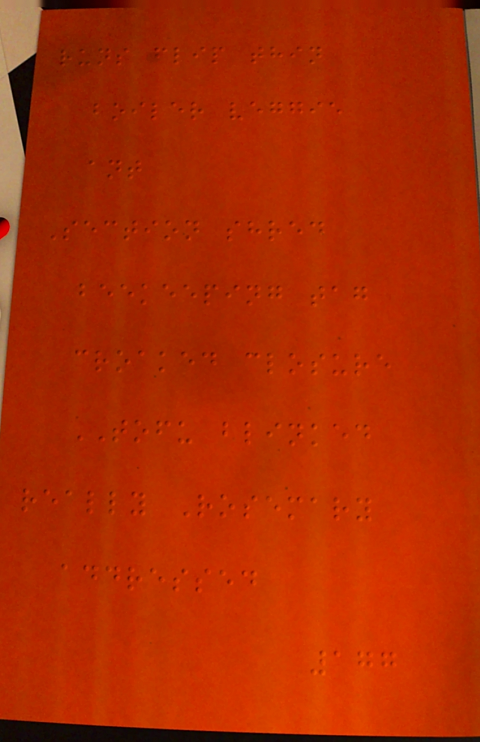runs flip thin
boiler veggie
ant
Section shred
beekeeping tag
croaked closure
TOFU blinked
really Rosemary
addressed
177
